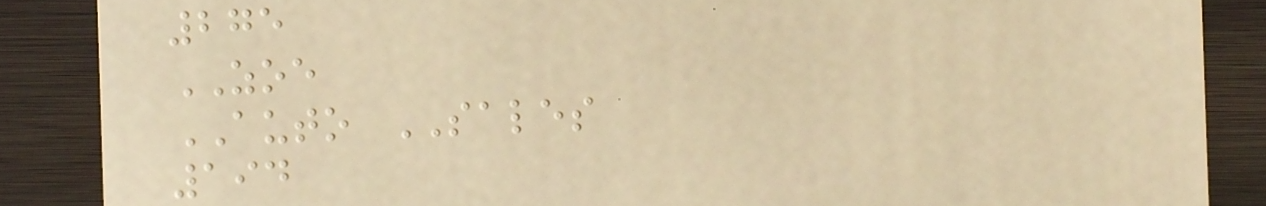275
ZOE
AUTO SALES
194
